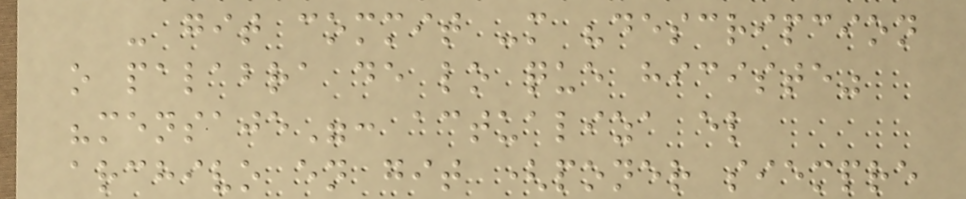- git commit -m "descripcion
o palabra de lo que hiciste"
"mensaje": actualiza el
archivo en git (poner siempre
